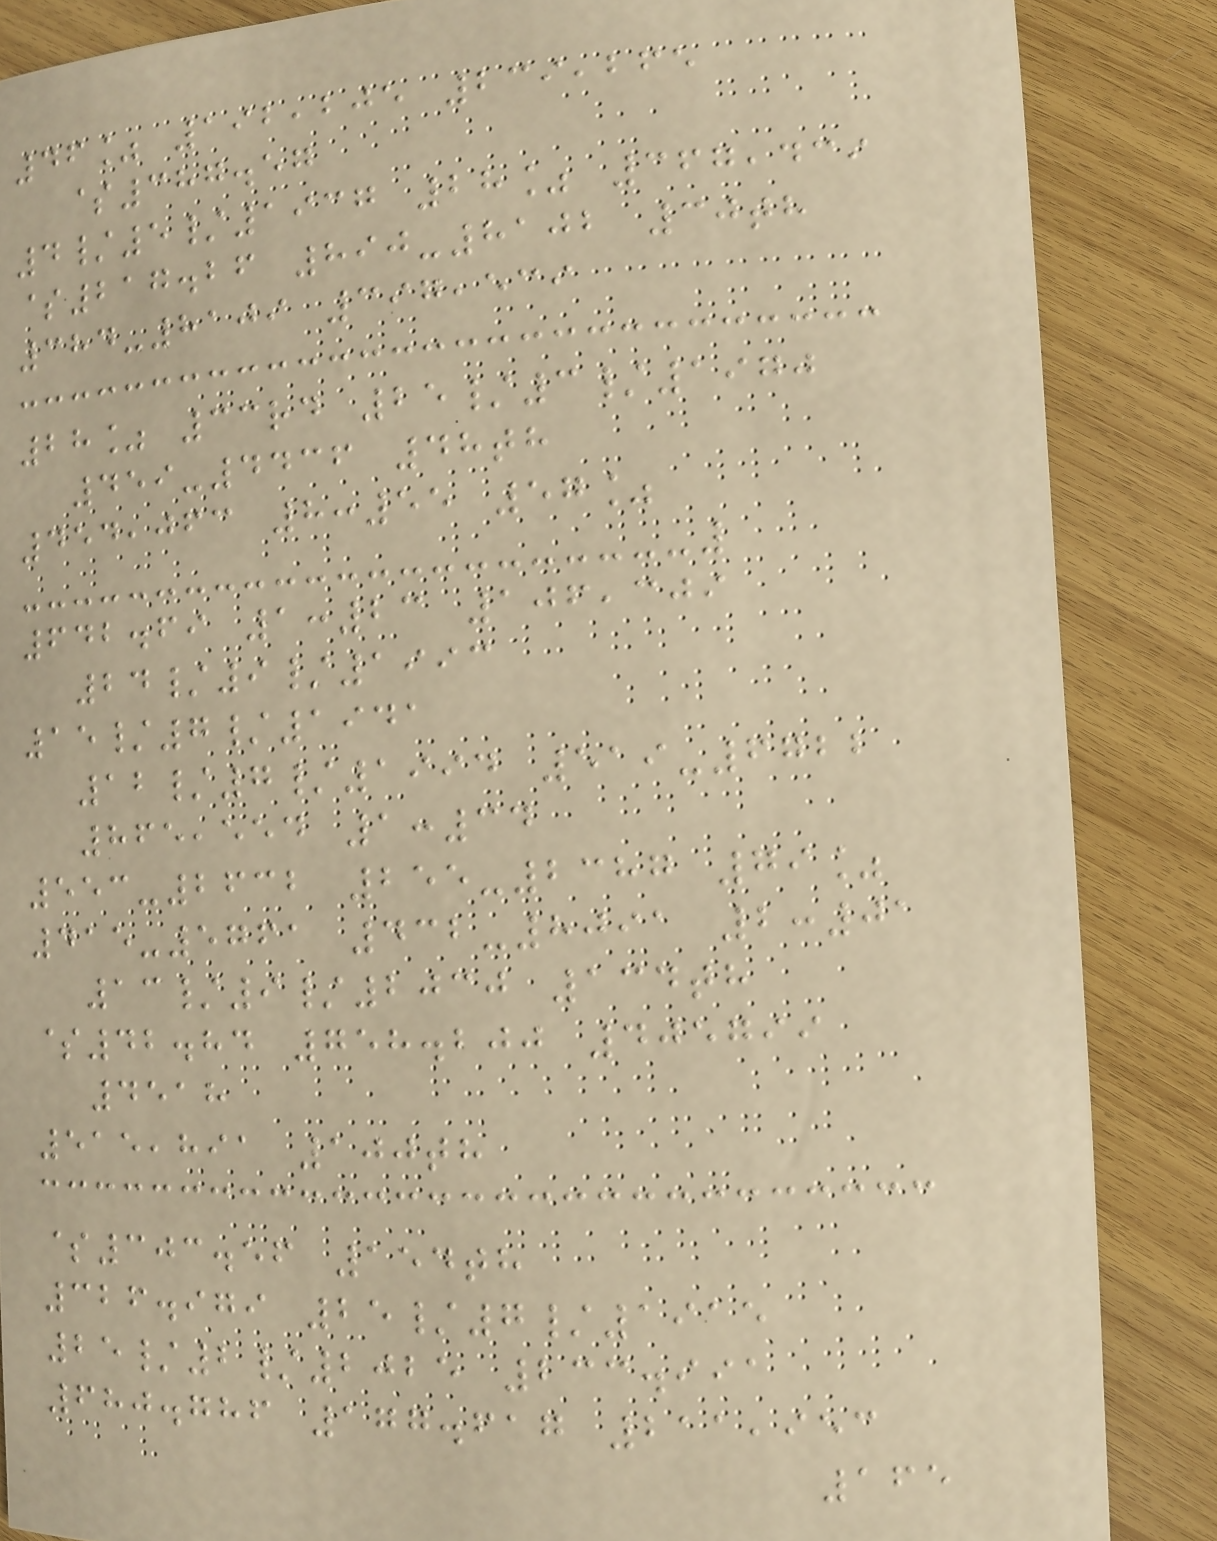46% 192,205 239,265
$387.57
4/5/1937 28% 367,439
$217.26 890-8102 30th
384-8109 397,539
28% 33rd 25/3/1970
459-4436 48th
454,063 8:55 57%
642.69 1:23 106,309
24/9/1993
15/7/1941
12/7/1994 519-6722
865,554 1:34
553-2632 255-2387 79%
415-5761 432-8091 2:01
13/9/2030 134th
$42.84 758.200 405799
4518
515,891 100th
$303.56 154th
326.979 25/7/1915
25/2/2025 233.991
680.786 177.617 211,953
165
